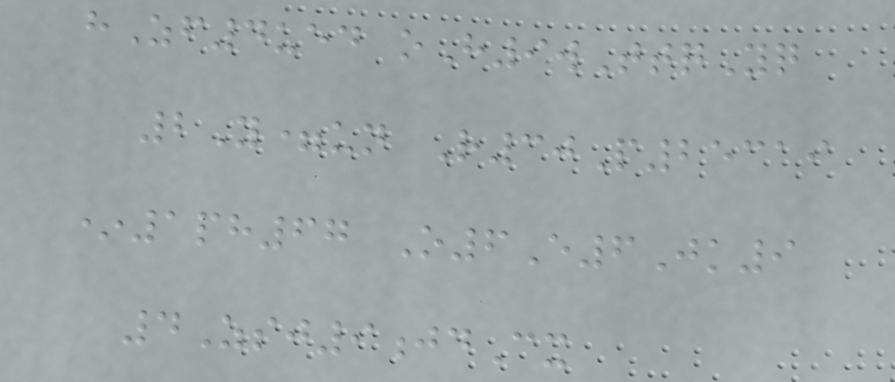hZf4ued oH9wTtqYq
2Y=un R30P25319
*1ph67 O6E6Jk9
4Zsj9jdCx
